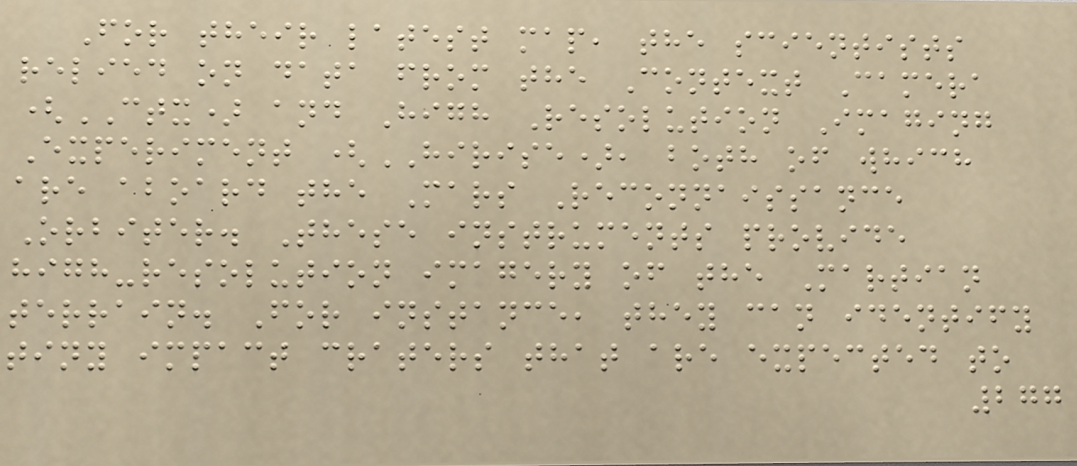For their latest map, the scientists
relied on data from the Context Camera
(CTX) and High Resolution Imaging
Experiment (HIRISE), both of which
are aboard the Mars Reconnaissance
Orbiter. These instruments provide
high-resolution imagery of the Martian
terrain. For instance, they can identify
tiny impact craters that are expected to
277
